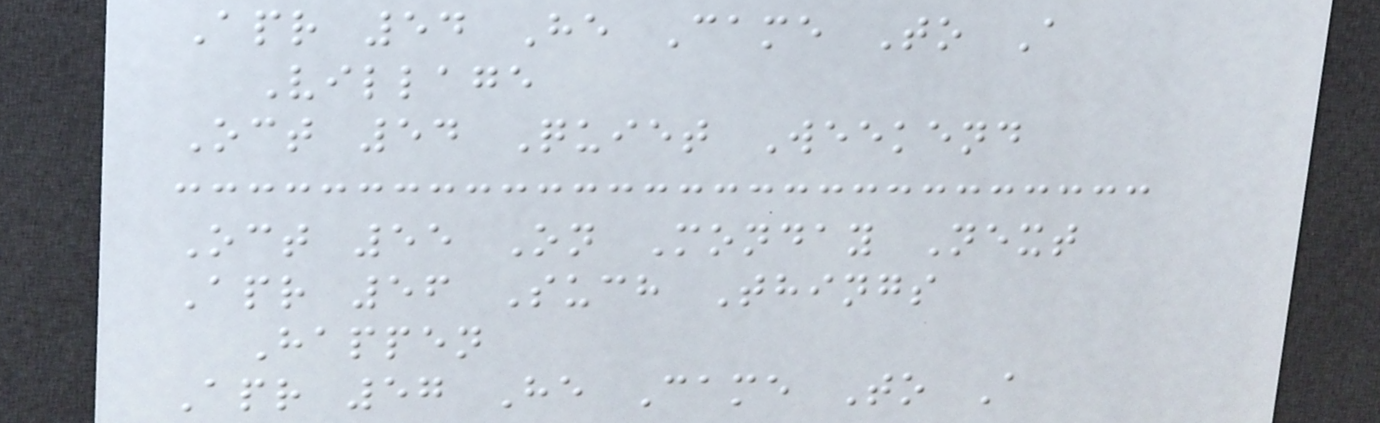Apr 54 He Came To A
Village
Oct 54 Quiet Weekend
Oct 55 On Monday Next
Apr 56 Such Things
Happen
Apr 57 He Came To A
